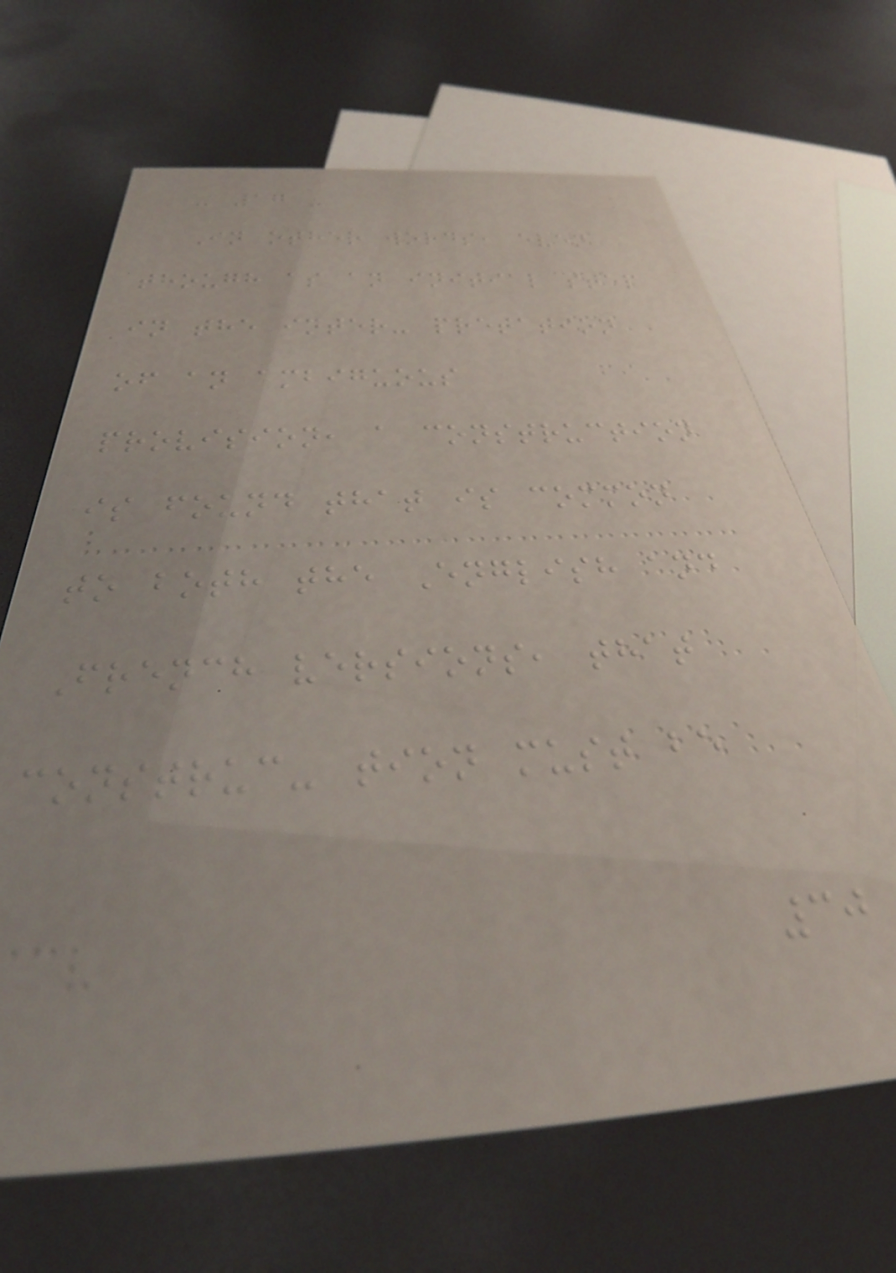- 17 -
In other words, even
though as an initial step
in the inter- pretation
of an ambiguous
provision, a construction
is found that is common
to both the English and
French versions, that
construc- tion must be
30
